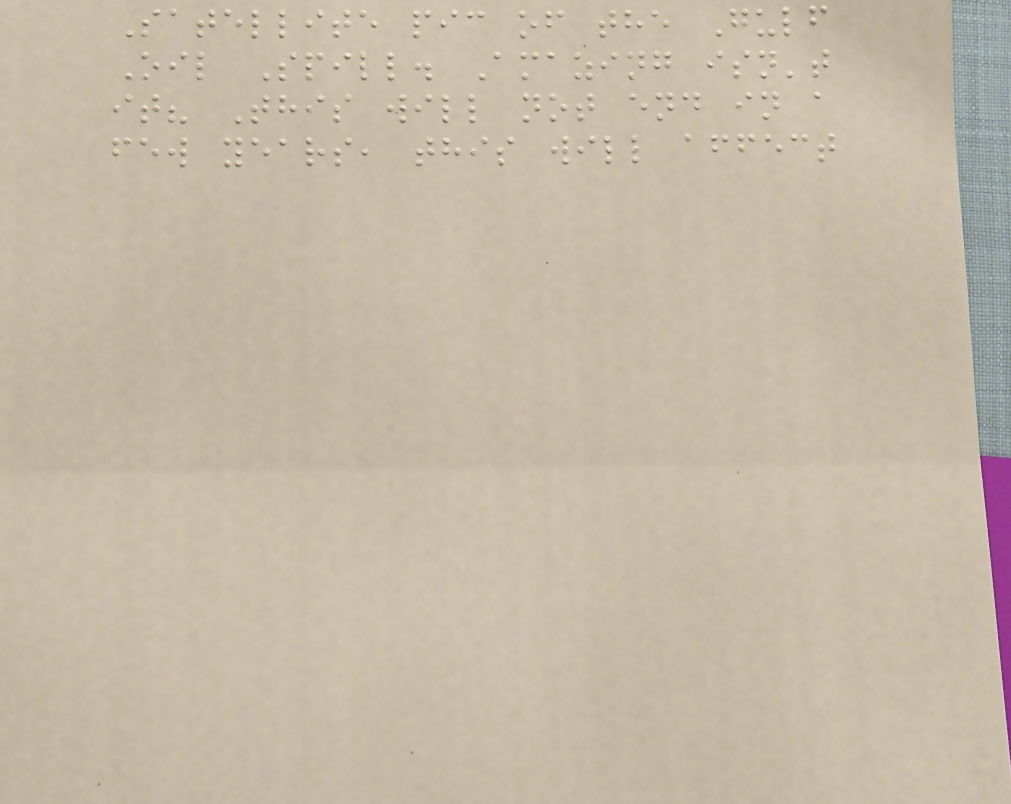Satellite pic of the Gulf
Oil Spill. Amazing isn't
it? This will not end in a
few years, this will affect
